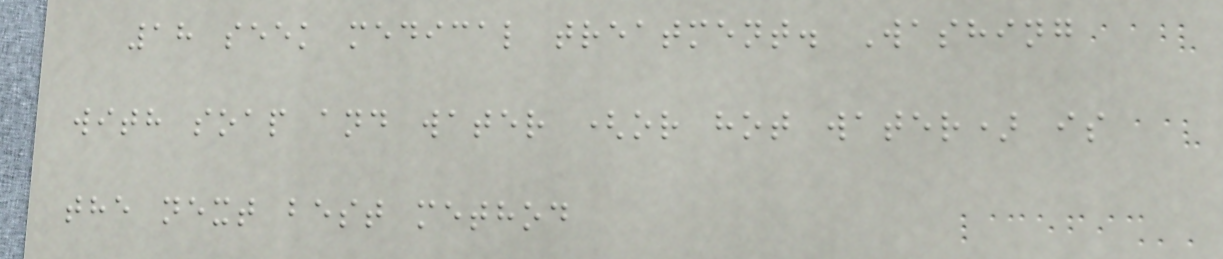18 seek medical treatment. Washing
with soap and water (or hot water) is
the next best method
